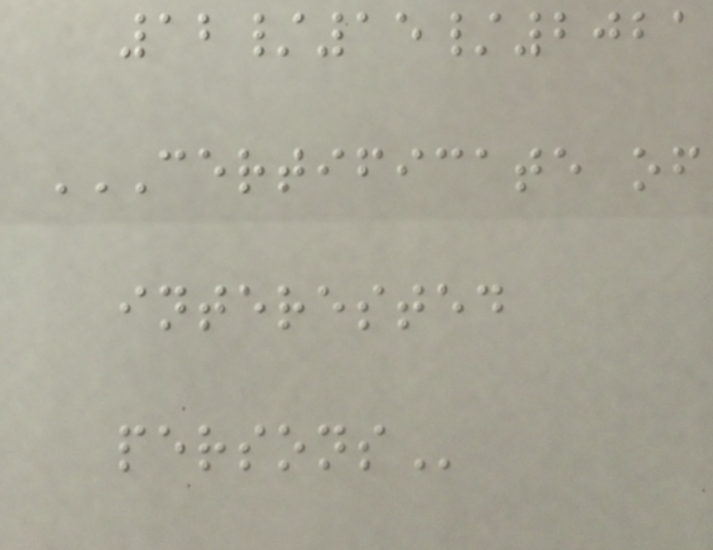12/15/2021
CERTIFICATE OF
INTERESTED
PERSONS
